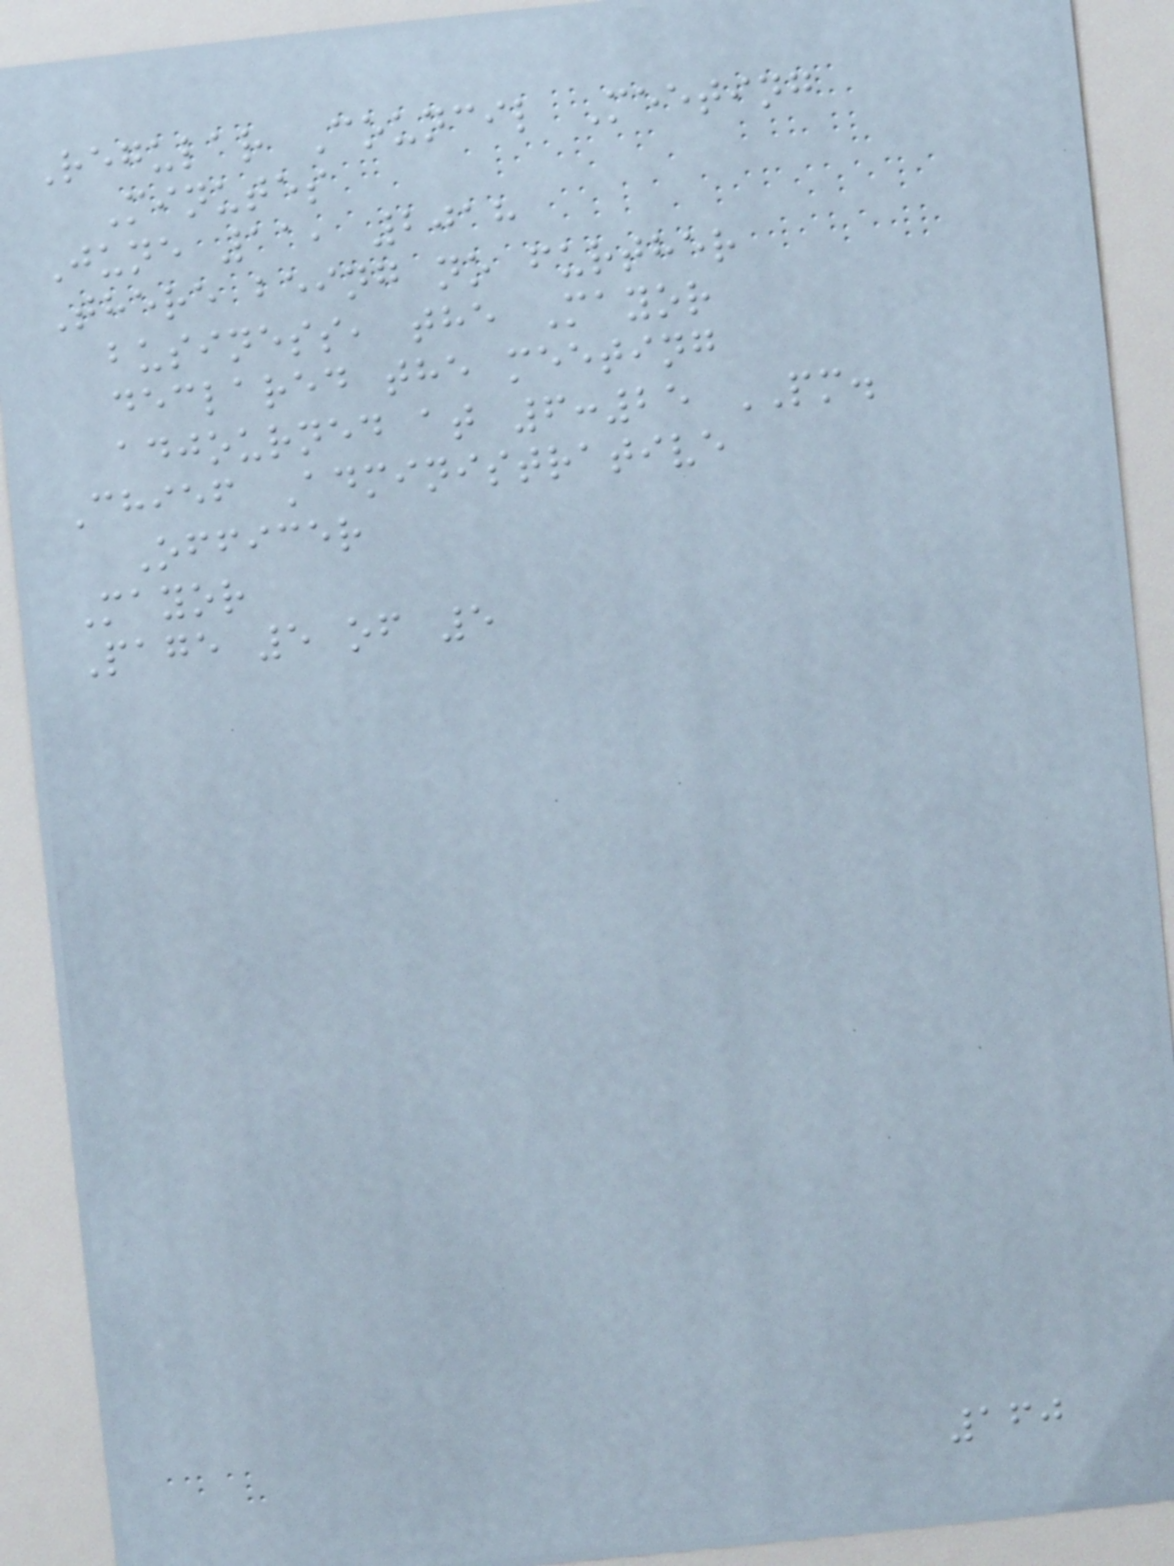Regular Council Meeting
Minutes
June 11, 2018
There being no further
business, the Mayor
declared the meeting
adjourned at 6:25 PM.
Chief Administrative
Officer
Mayor
Page 5 of 5
160
